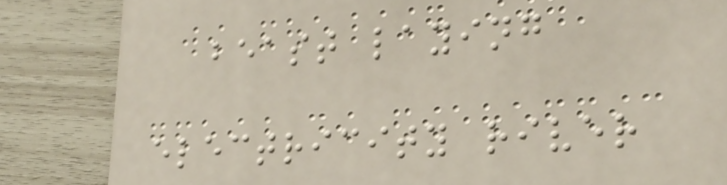beast laying
electricity river
